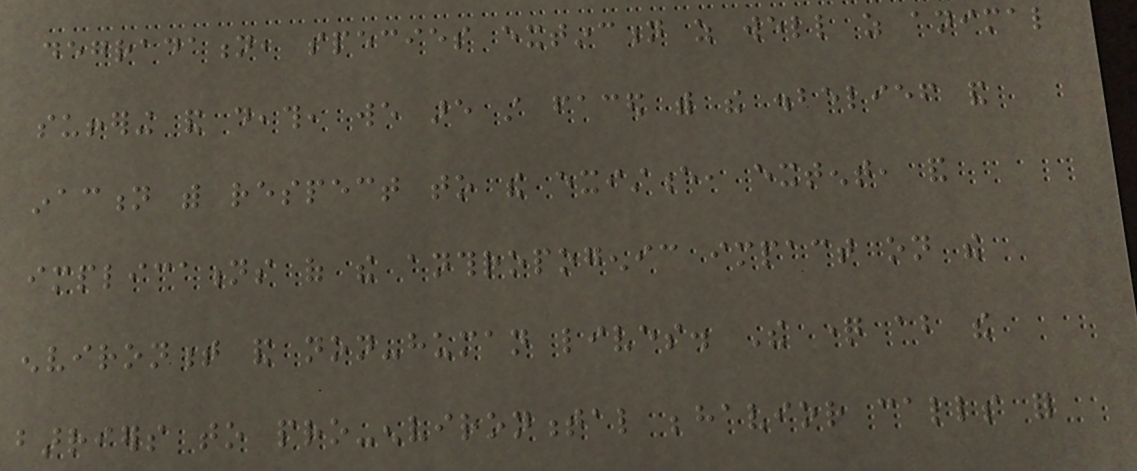degradation, species extinction as well as animal
suffering and death, we are still faced with the disbelief and
inaction with respect to the existence, extent, and
implications of the anthropogenic impact on the
environment and non-human lives. The question about the
barriers to pro-environmental behavior calls for
